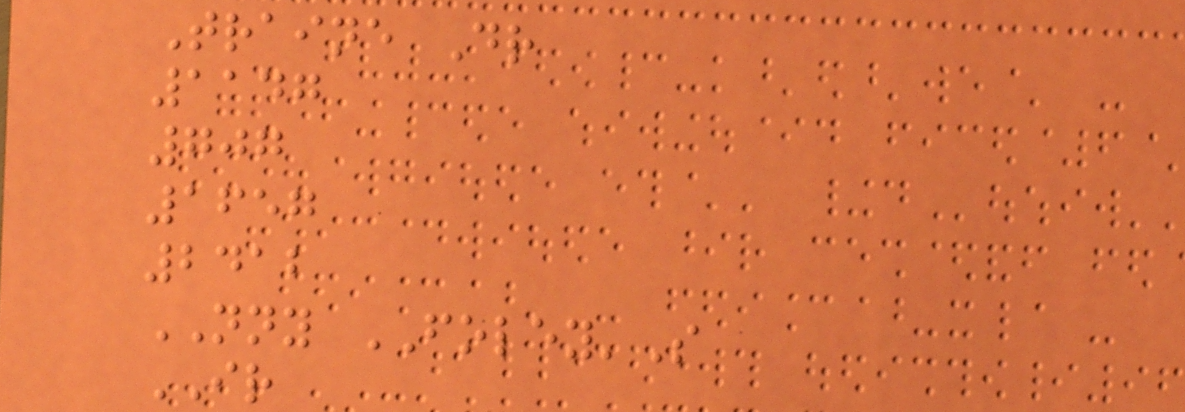Traine Dr
1147
707
1657
2412
NNY FOLEY'S
IR
